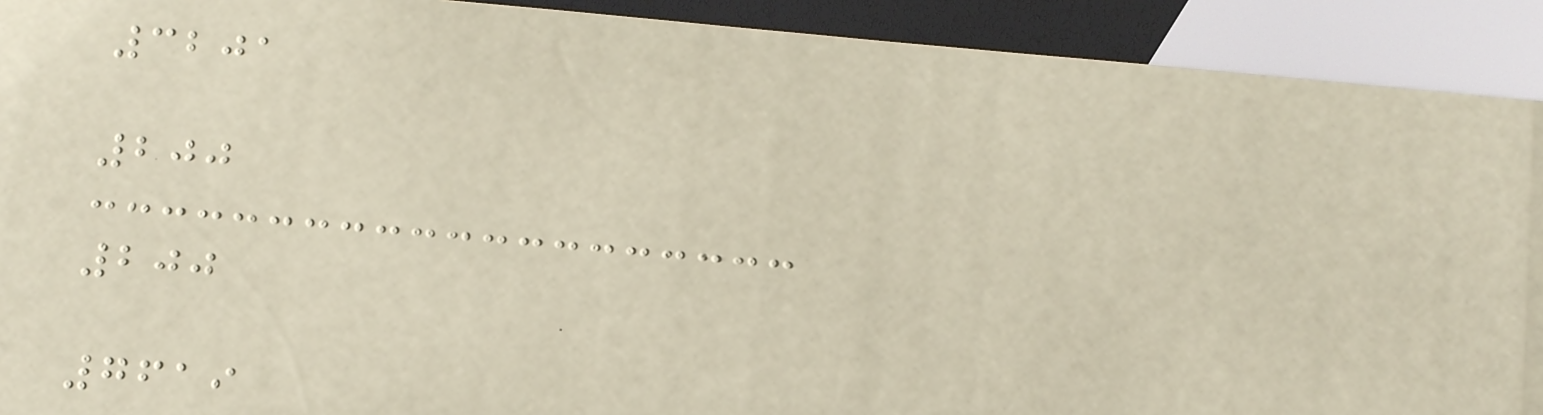3201
200
200
7619
